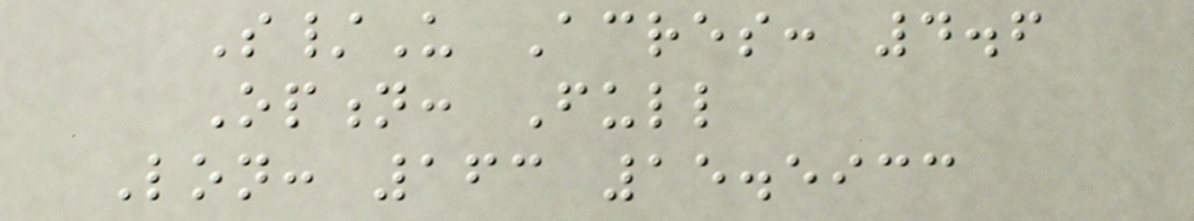S/U Acres: 4.6
Option: Full
Lon: 163 15.5933
